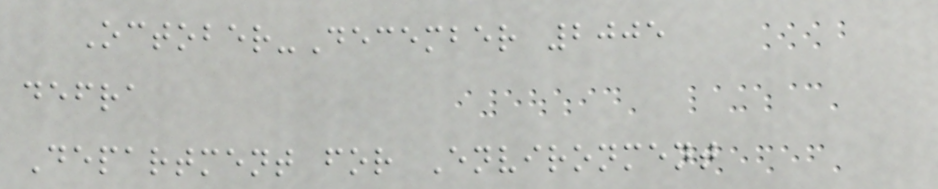October-December 2005
defra
Department for Environment
